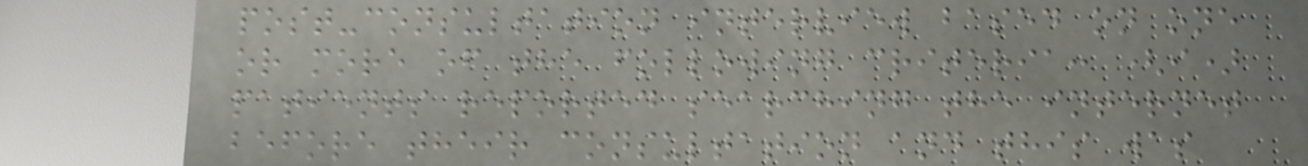post-consultation interview based on one
or more of the following criteria: (i)
patients reported searching the internet
before their consultation and this was
